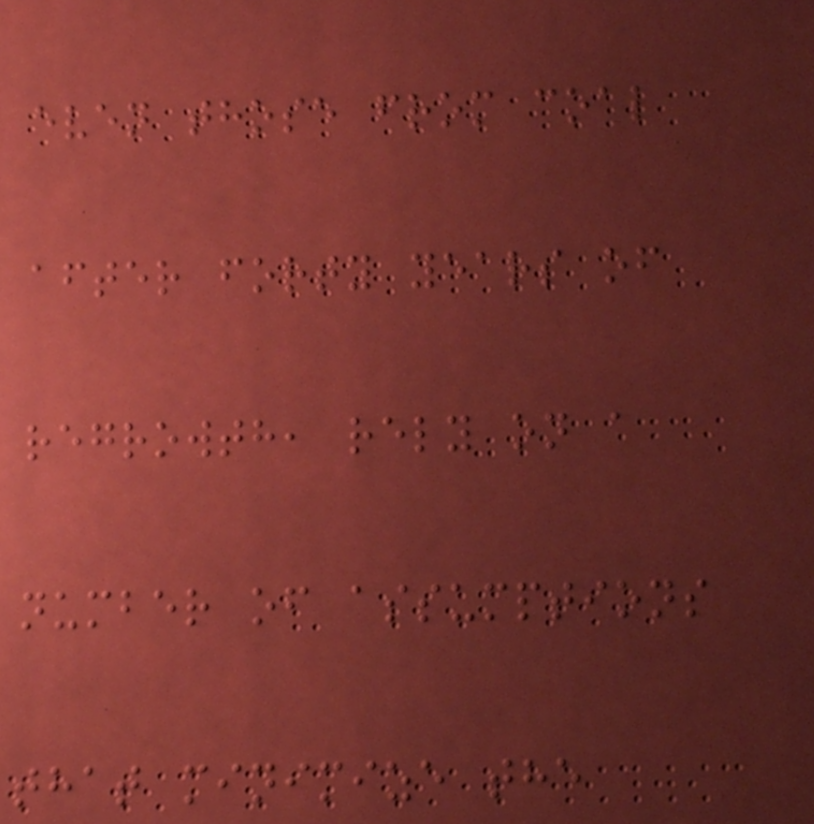even those from coal
after forty years of
regrowth, rely on a
number of assumptions
that minimize the
